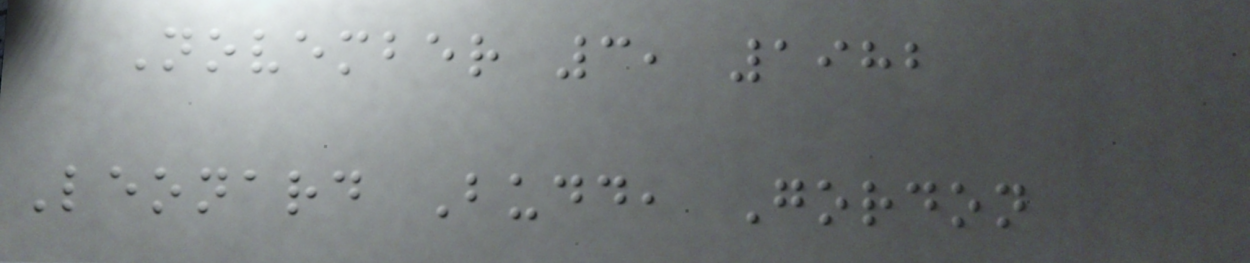November 3, 1982
Leonard Budd, Gordon
